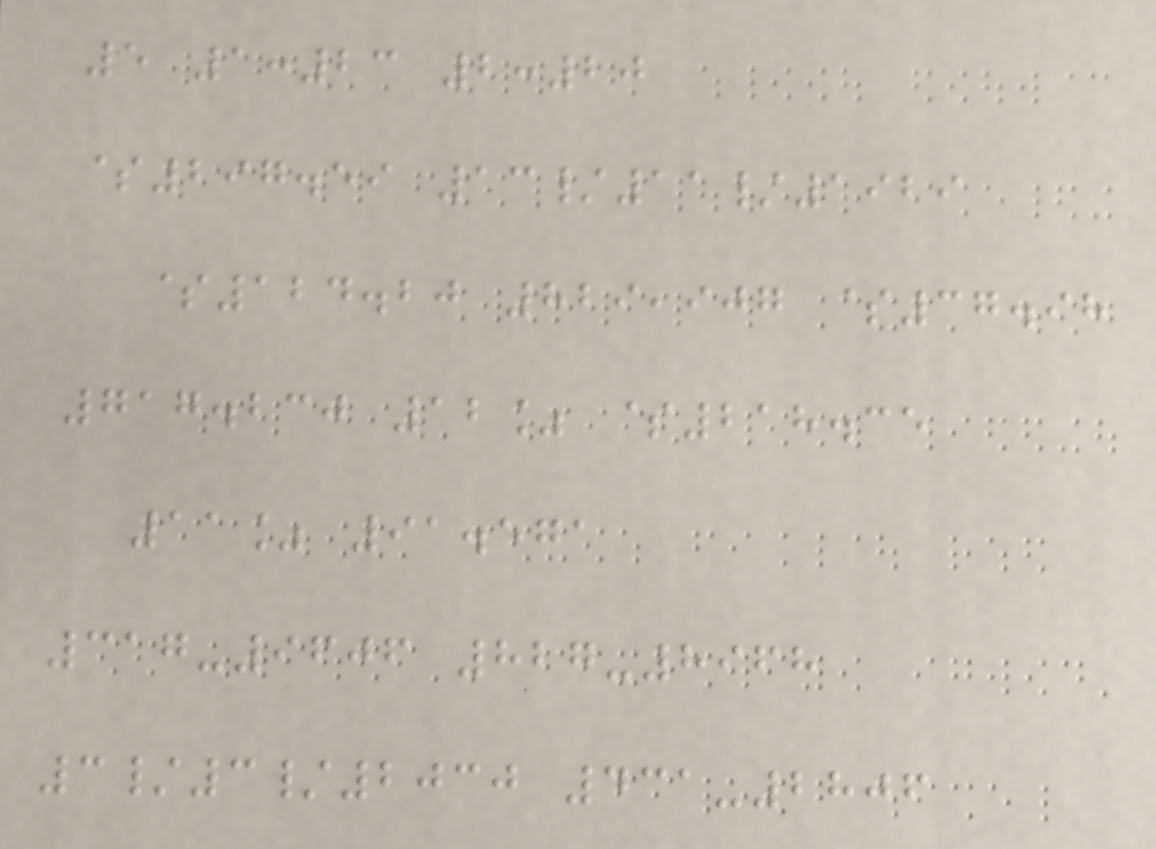5 1:23 2:20
$297.59 13/11/1929
$124.20 829,907 $37.98
717.230 12% $218.35
11% 91.571
317-9606 827-8968
3/3/2030 431-2806
